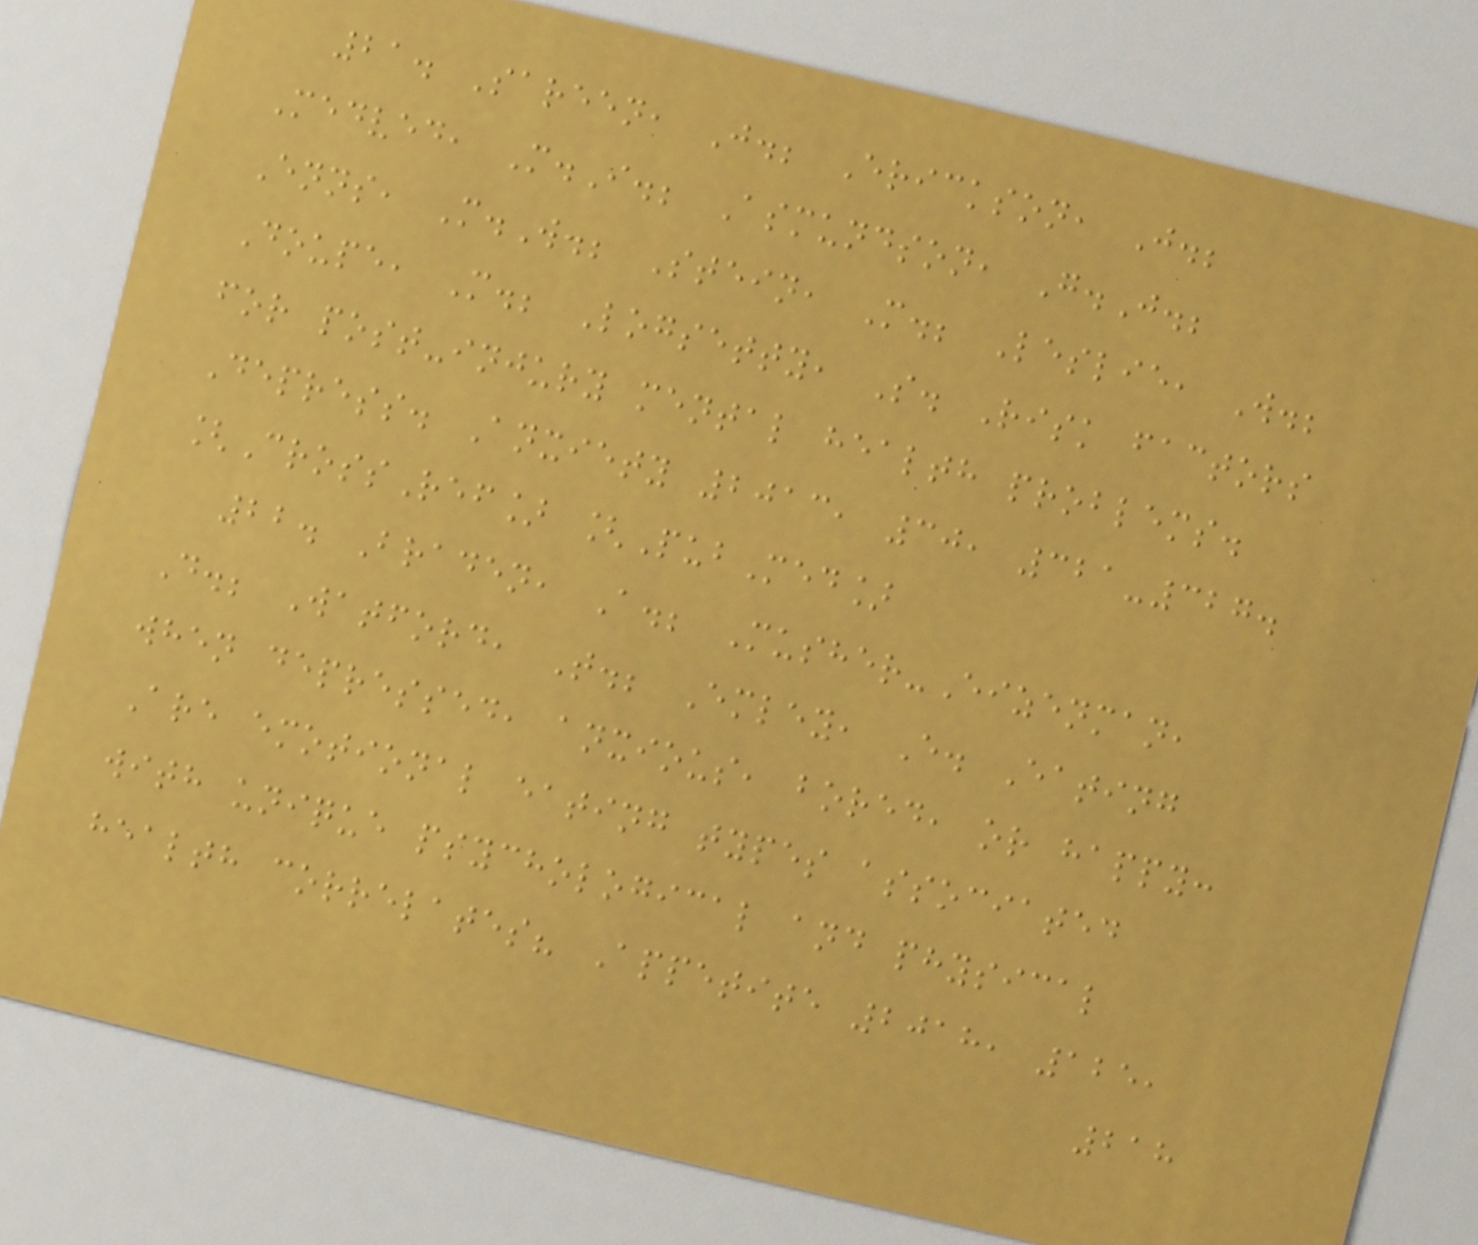21. Sareen, J.; Erickson, J.;
Medved, M.I.; Asmundson, G.J.;
Enns, M.W.; Stein, M.; Leslie, W.;
Doupe, M.; Logsetty, S. Risk factors
for post-injury mental health problems.
Depress. Anxiety 2013, 30, 321-327.
[CrossRef] [PubMed]
22. Braden, A.; Musher-Eizenman,
D.; Watford, T.; Emley, E. Eating
when depressed, anxious, bored, or happy:
Are emotional eating types associated
with unique psychological and physical
health correlates? Appetite 2018, 125,
218
